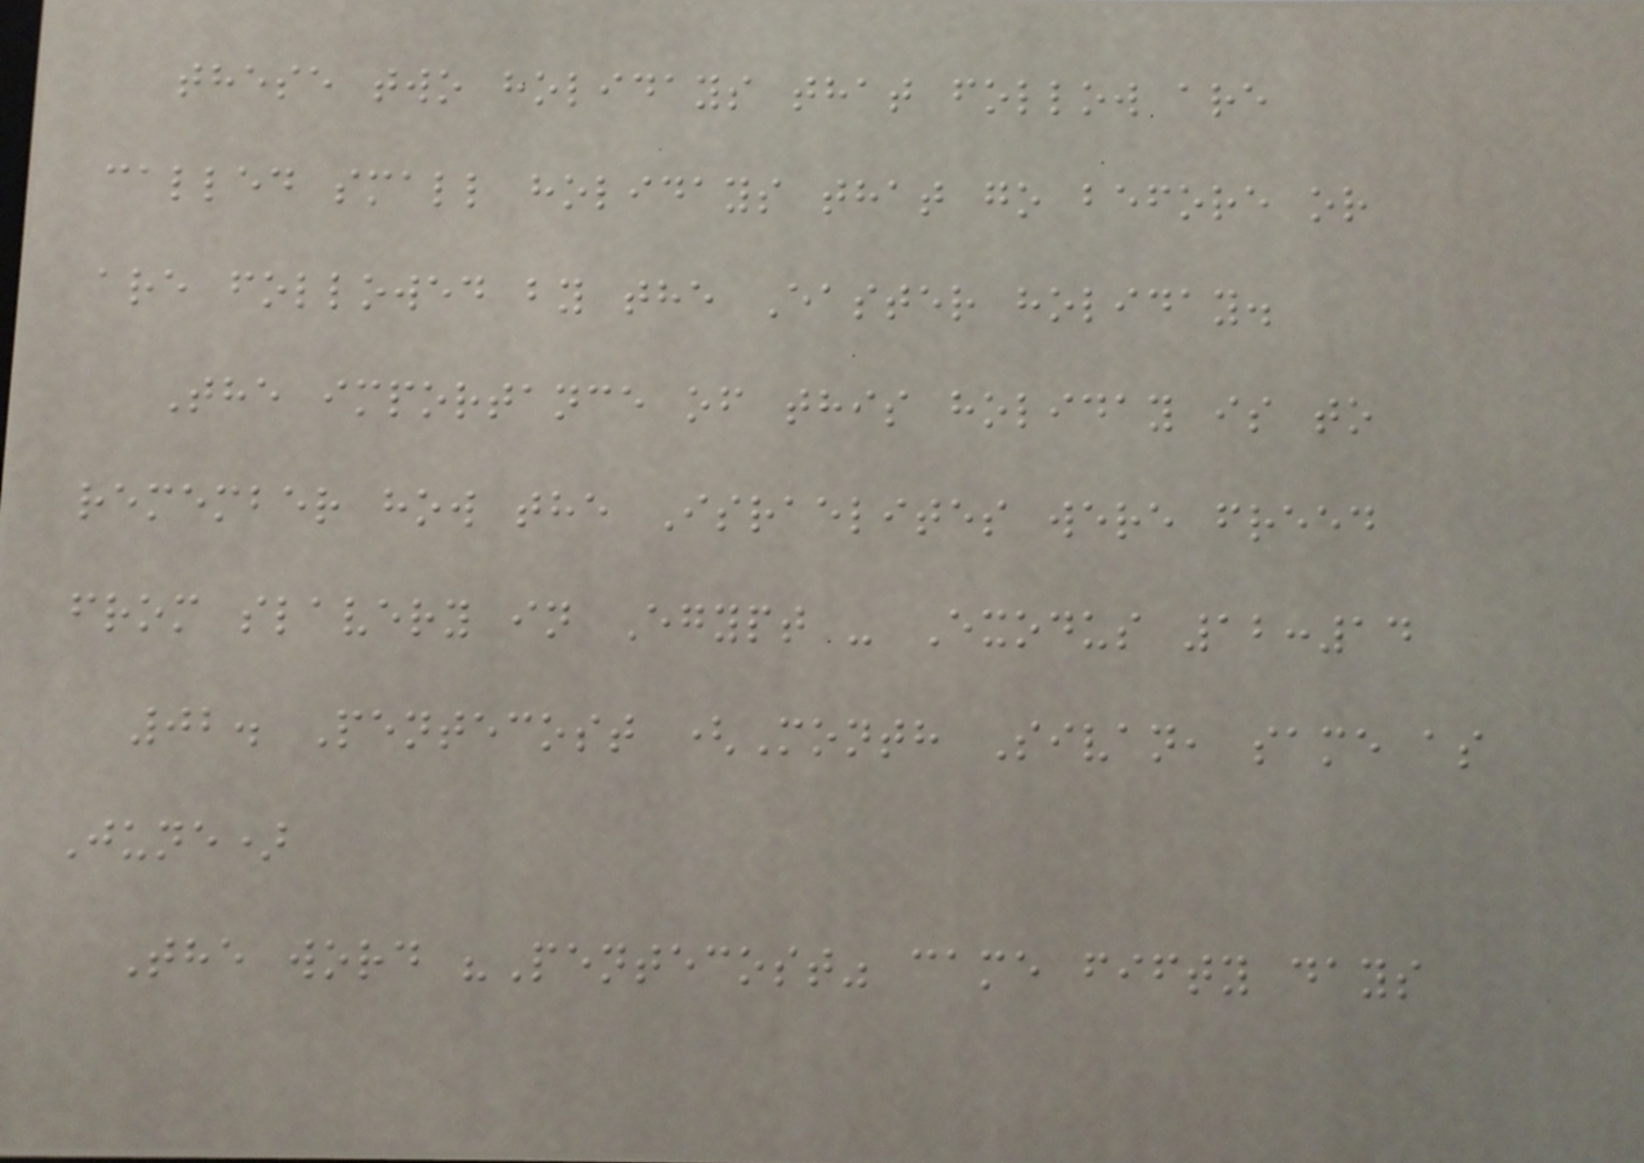these two holidays that follow are
called small holidays that go before or
are followed by the Easter holiday.
The importance of this holiday is to
remember how the Israelites were freed
from slavery in Egypt - Exodus 12:14
02. Pentecost (Month Sivan, same as
June)
The word "Pentecost" came fifty days
